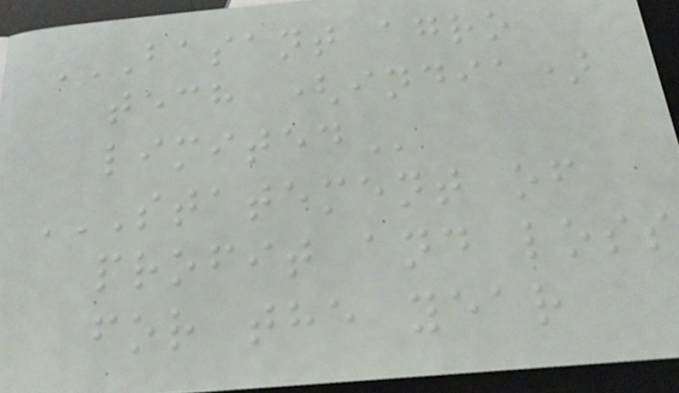BASANT AGRO
TECH (INDIA)
LIMITED
STATEMENT OF
PROFIT AND LOSS
FOR THE YEAR
